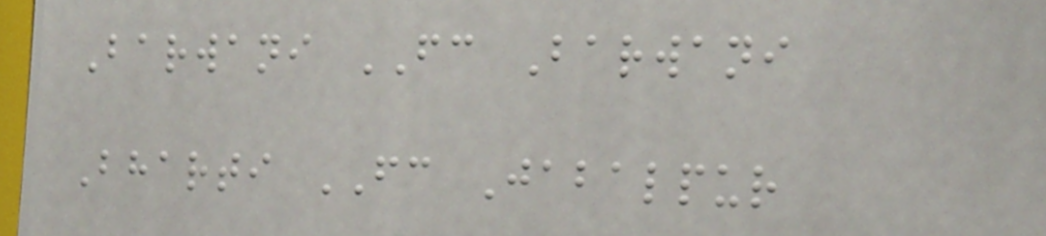Barwani FC Barwani
Bharti FC Jabalpur
